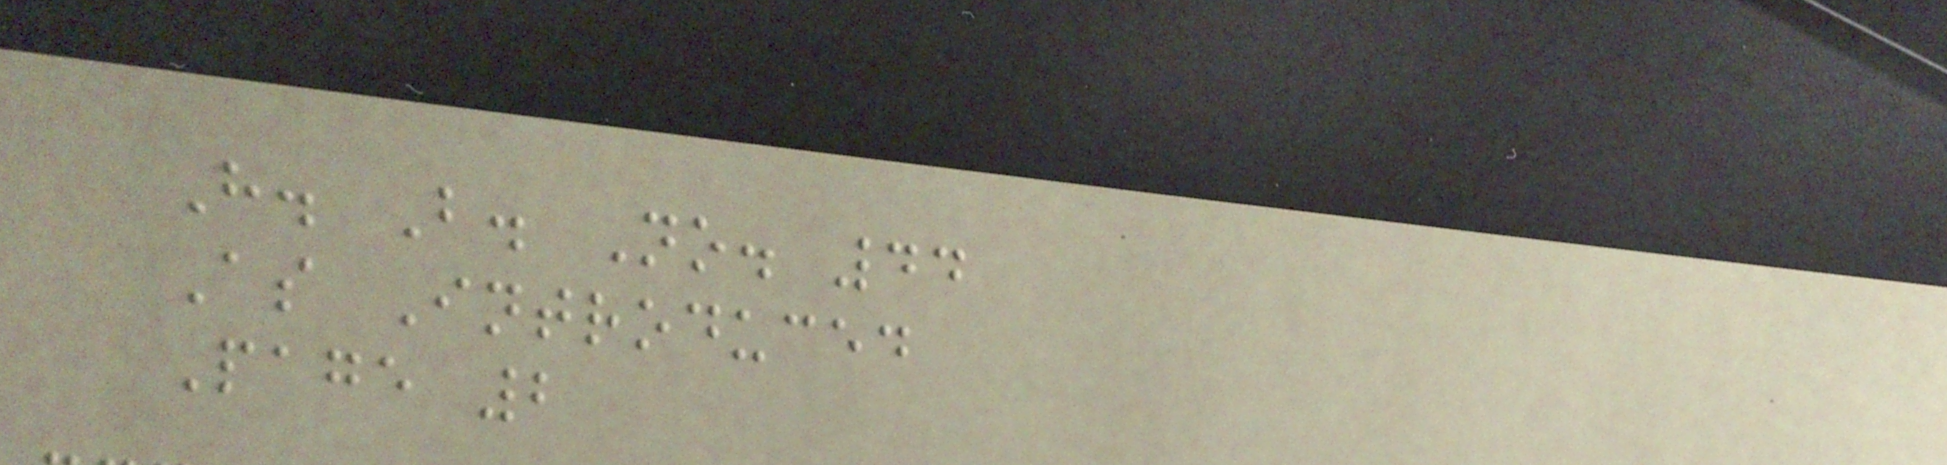H. B. No. 44
As Introduced
Page 2
